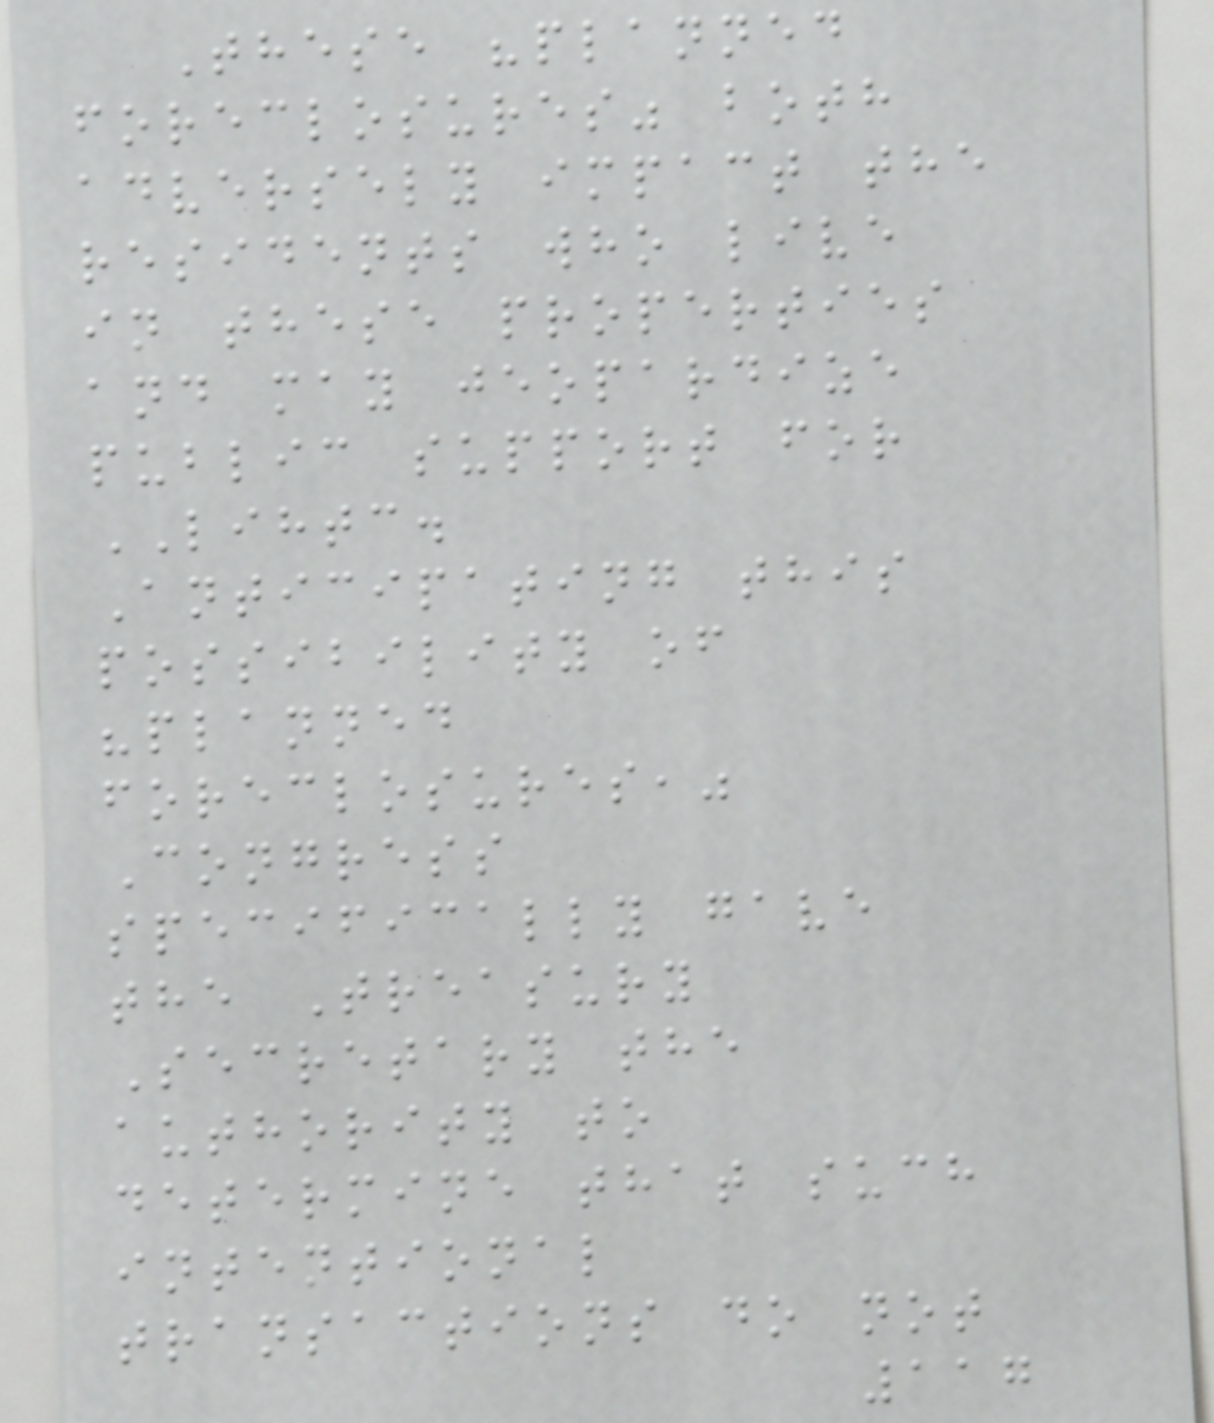These "planned
foreclosures" both
adversely impact the
residents who live
in these properties
and may jeopardize
public support for
LIHTC.
Anticipating this
possibility of
"planned
foreclosures,"
Congress
specifically gave
the Treasury
Secretary the
authority to
determine that such
intentional
transactions do not
117
